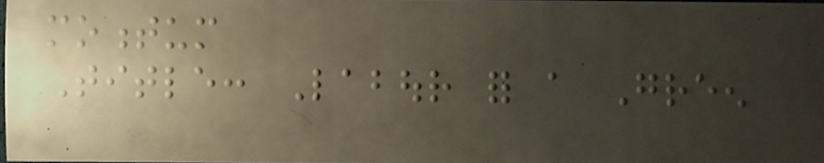momentum
Title: Labour for a Green
